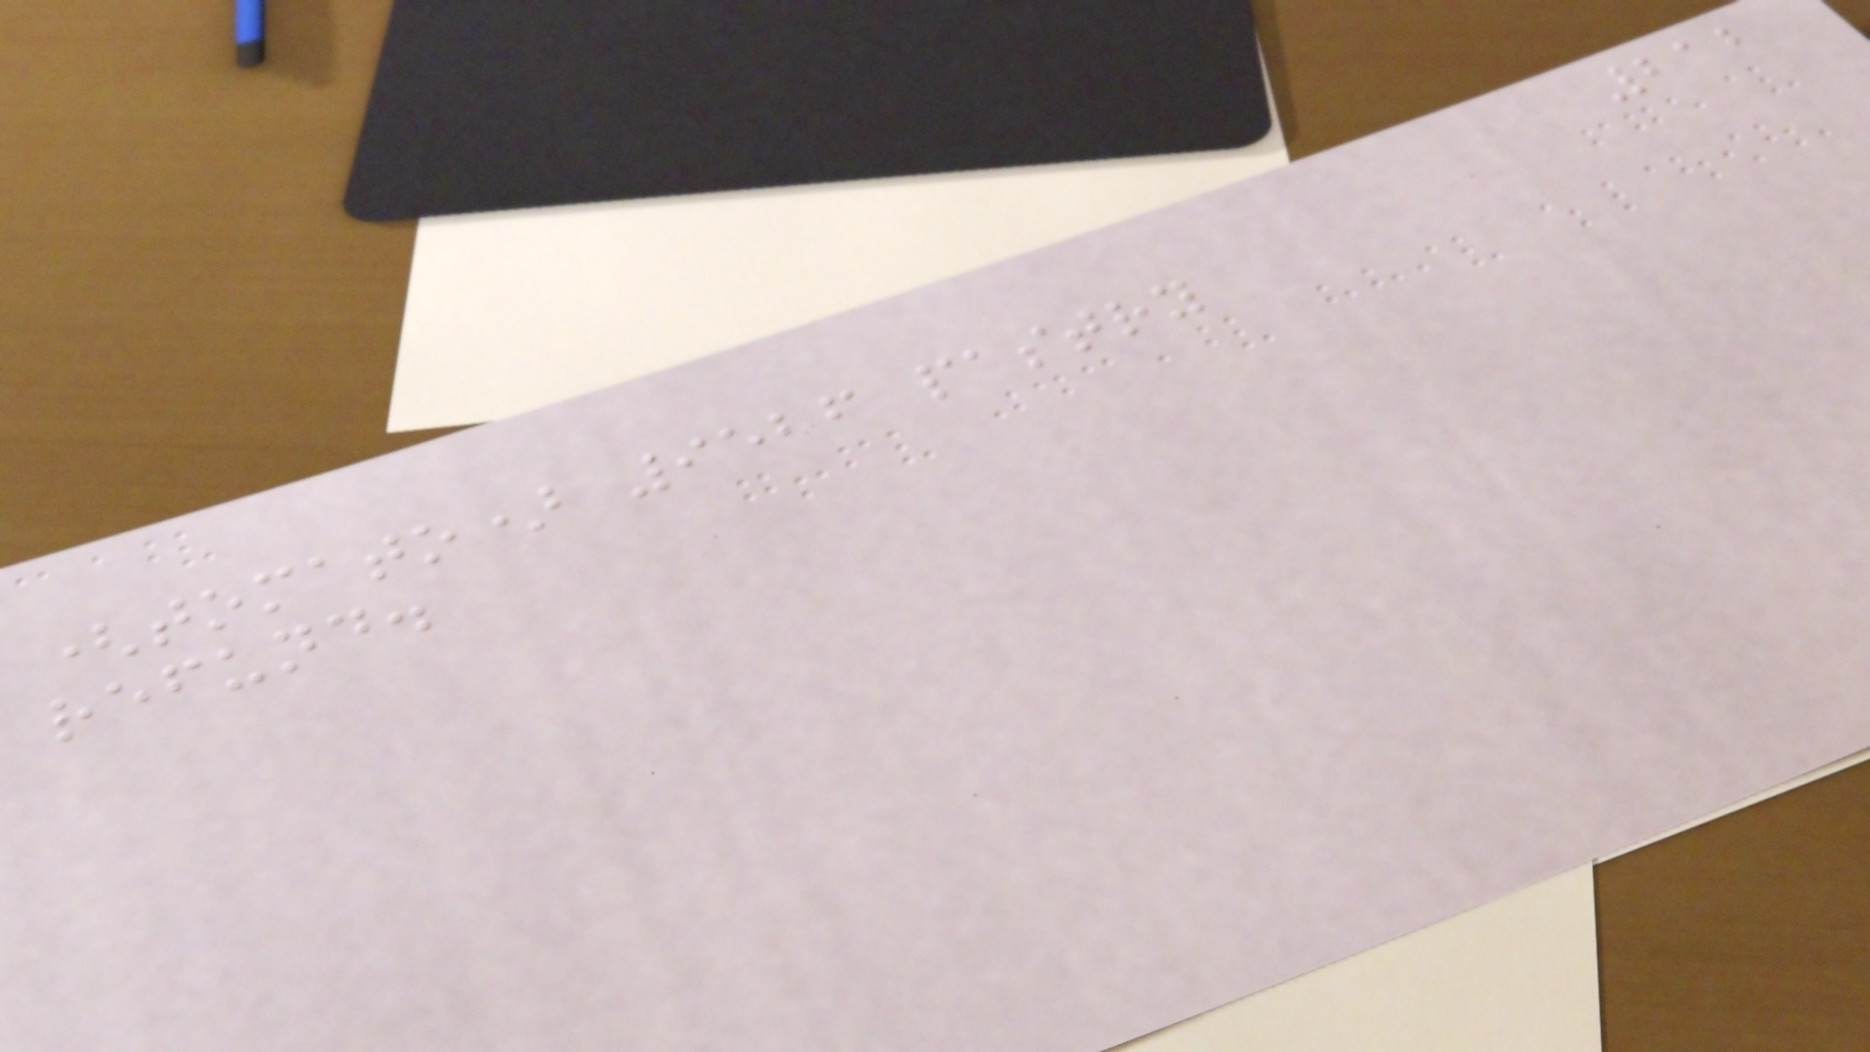212
(tomato) 9526 pastry
refund.
